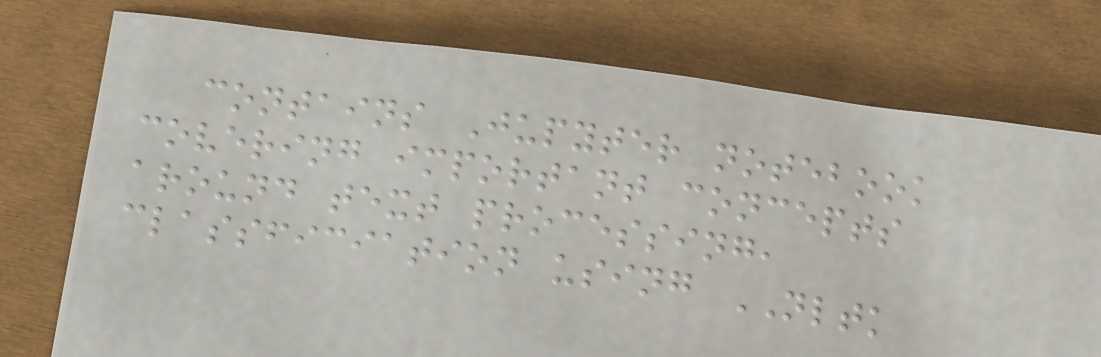contains Jupyter notebook
covering important concepts
around text processing,
classficiation using NLTK
